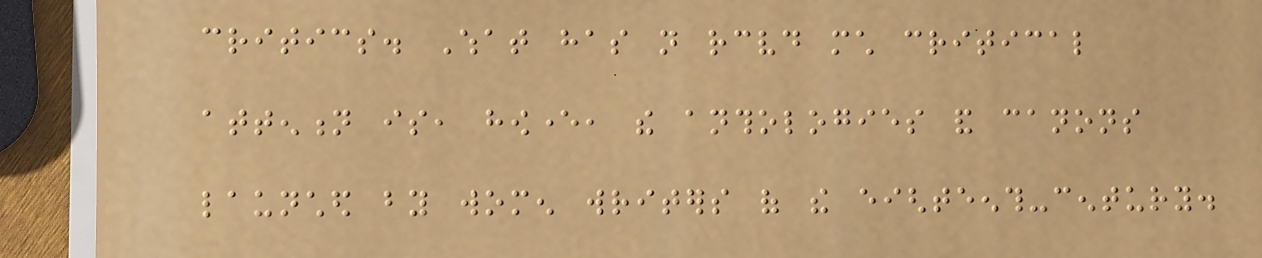critics. What has not received much critical
attention is, however, the anthologies and canons
launched by women writers of the eighteenth-century.
